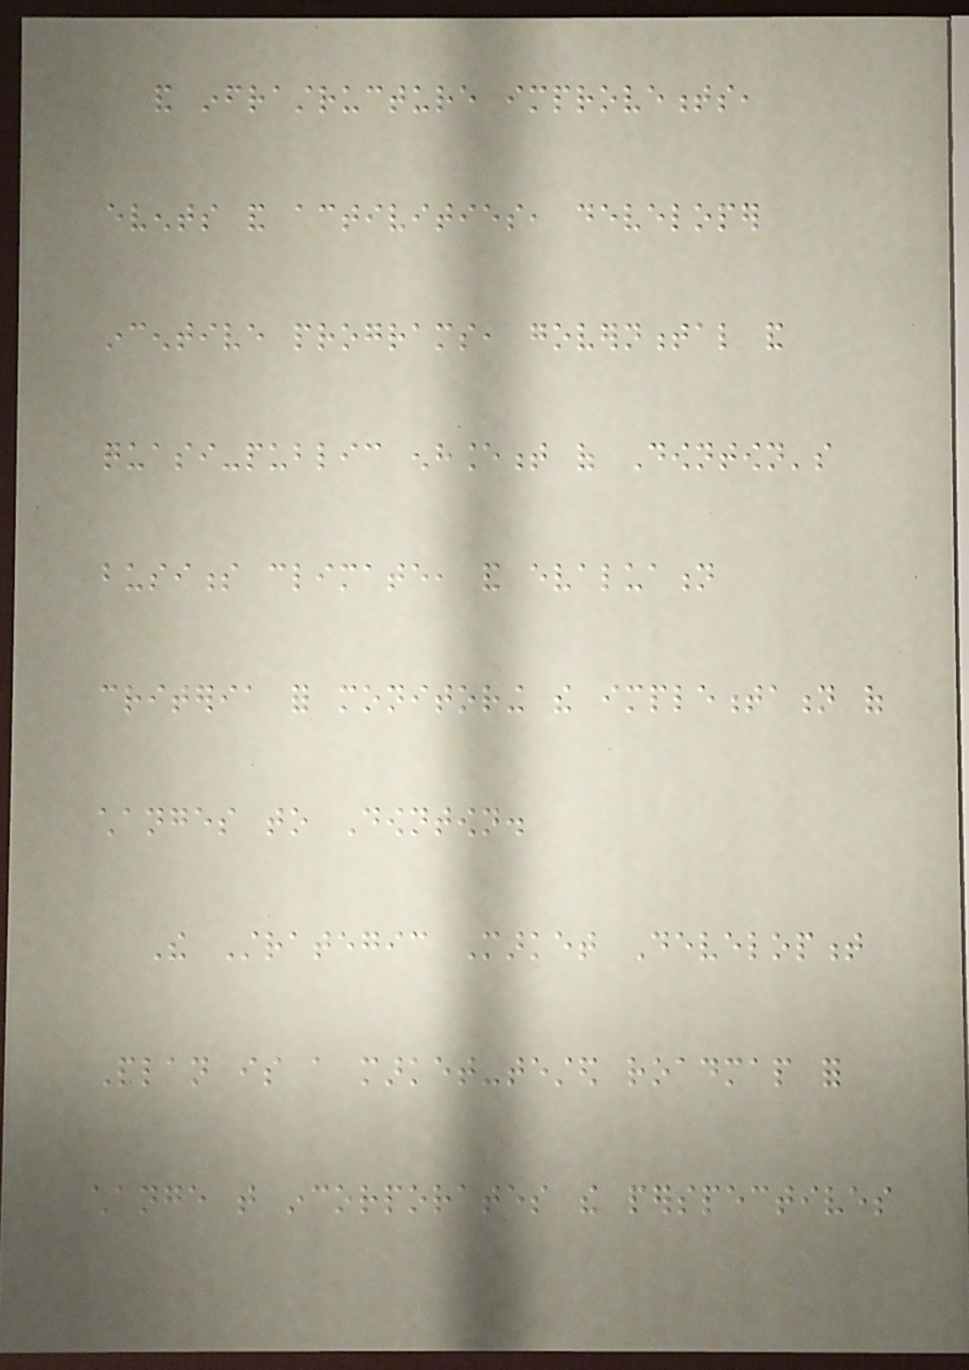and infrastructure improvements,
events and activities, developer
incentive programs, governmental and
quasi-public enhancement of Downtown's
business climate, and evaluation
criteria for monitoring the implementation of
changes to Downtown.
The Strategic Market Development
Plan is a market-tested roadmap for
change that incorporates the perspectives
